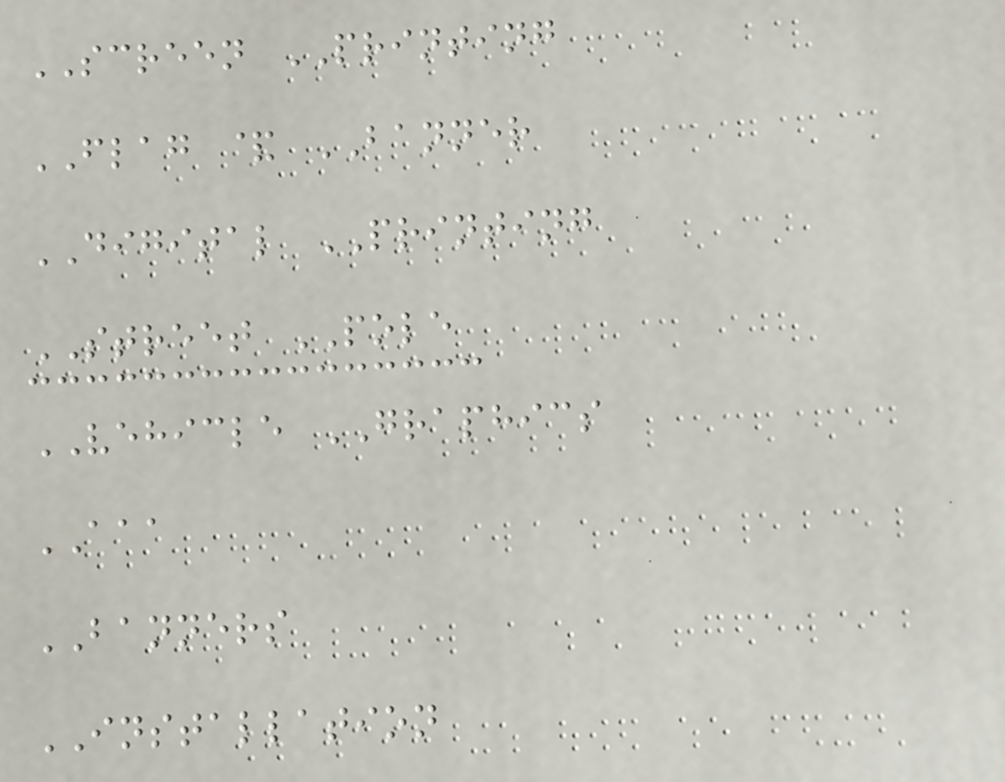SCREEN PRINTING
FLAG & BANNER
DIGITAL PRINTING
STREET POLE
VEHICLE GRAPHICS
AAA
BANNERS
INSTALLATION
